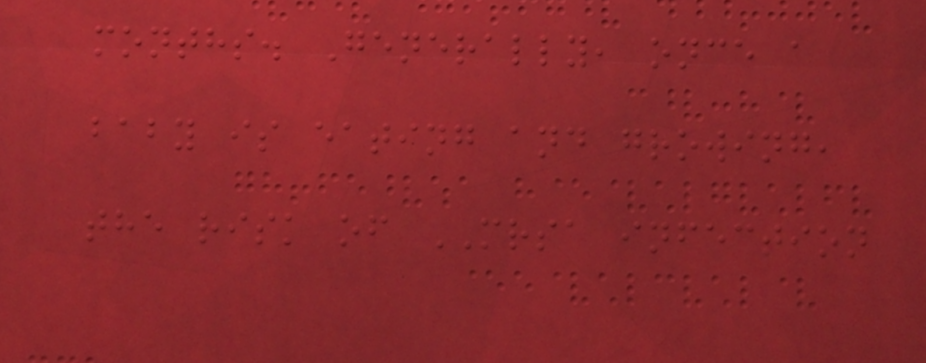months. Generally, once a
baby is eating and growing,
the risk of MRSA infection
